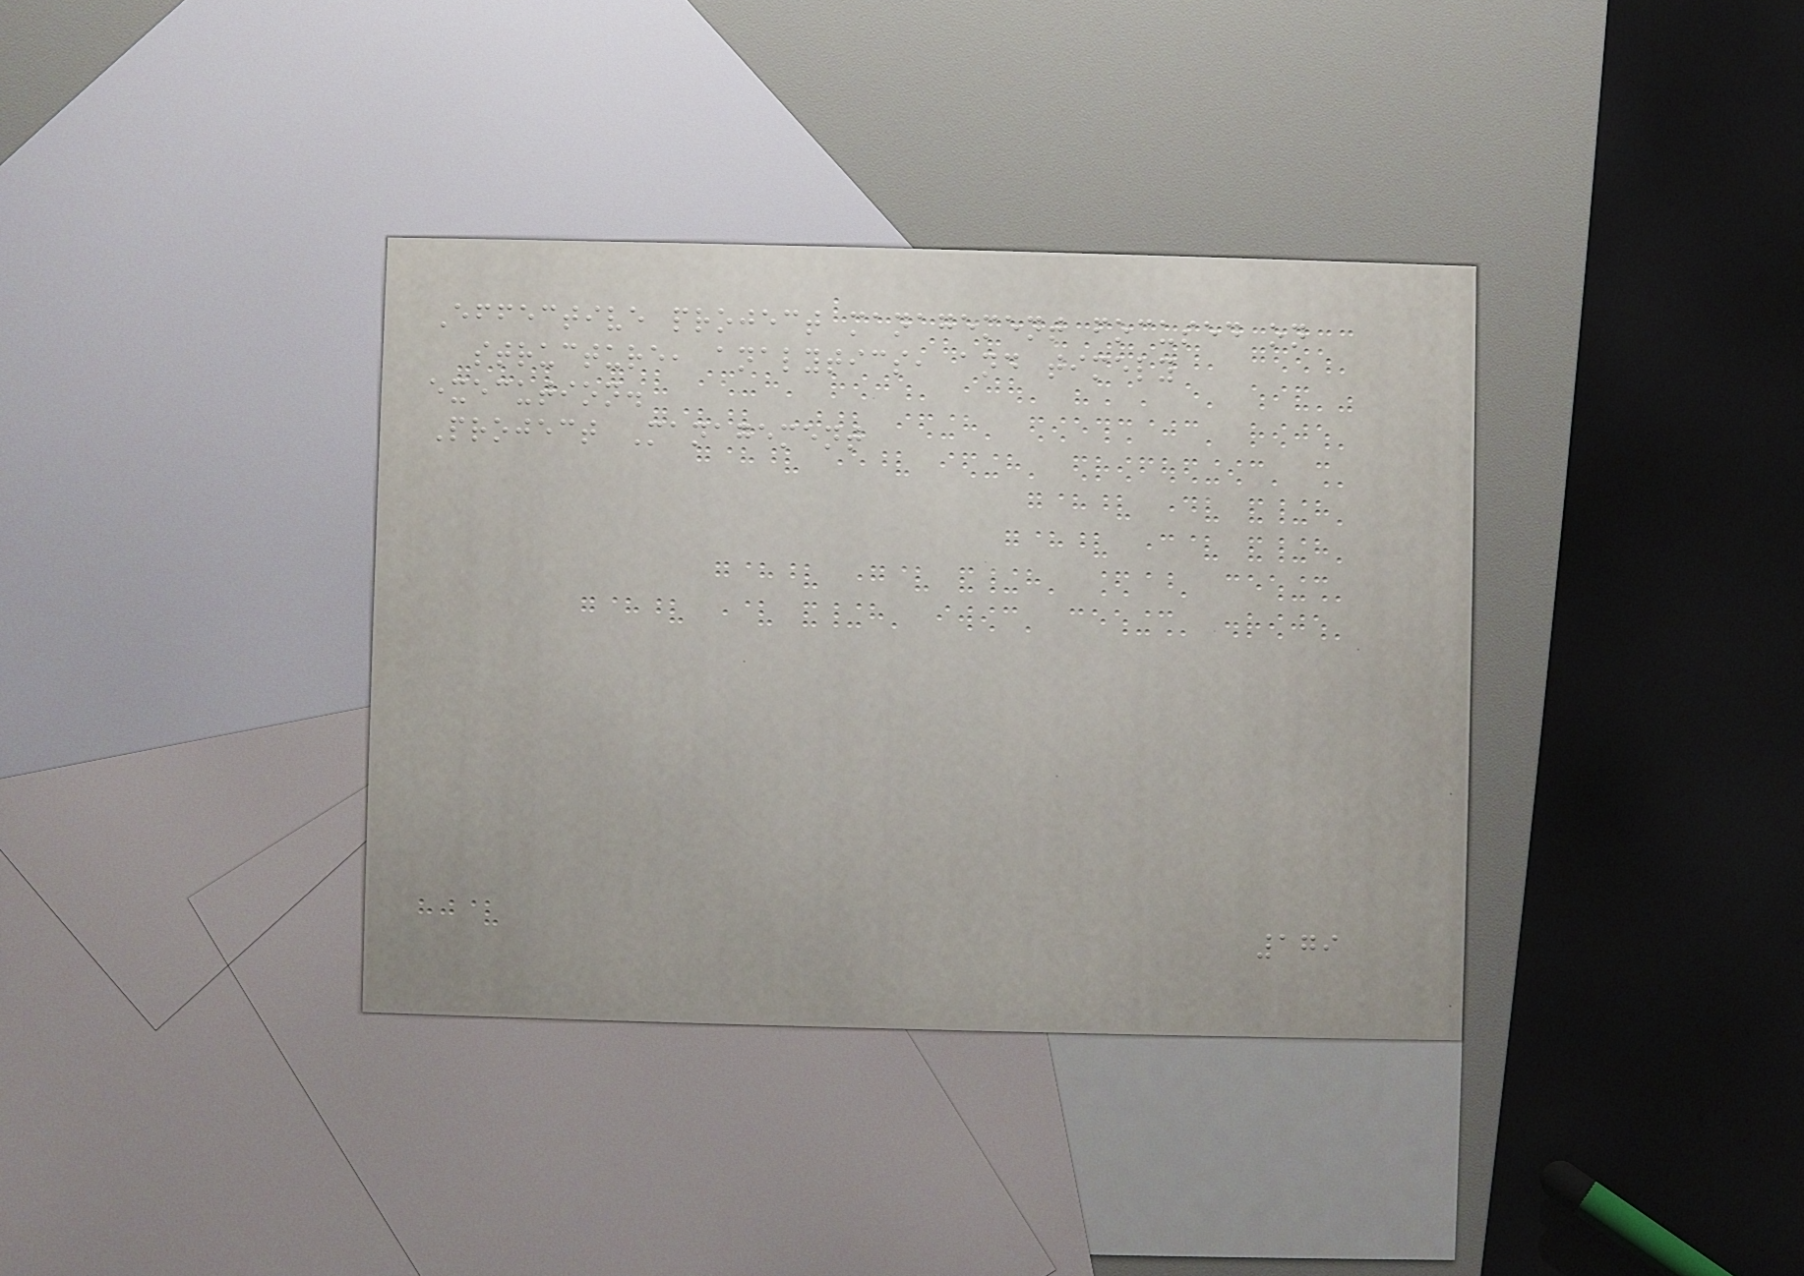Effective project management focused on
structure, analytics, and timely
execution.
Project Management
179
